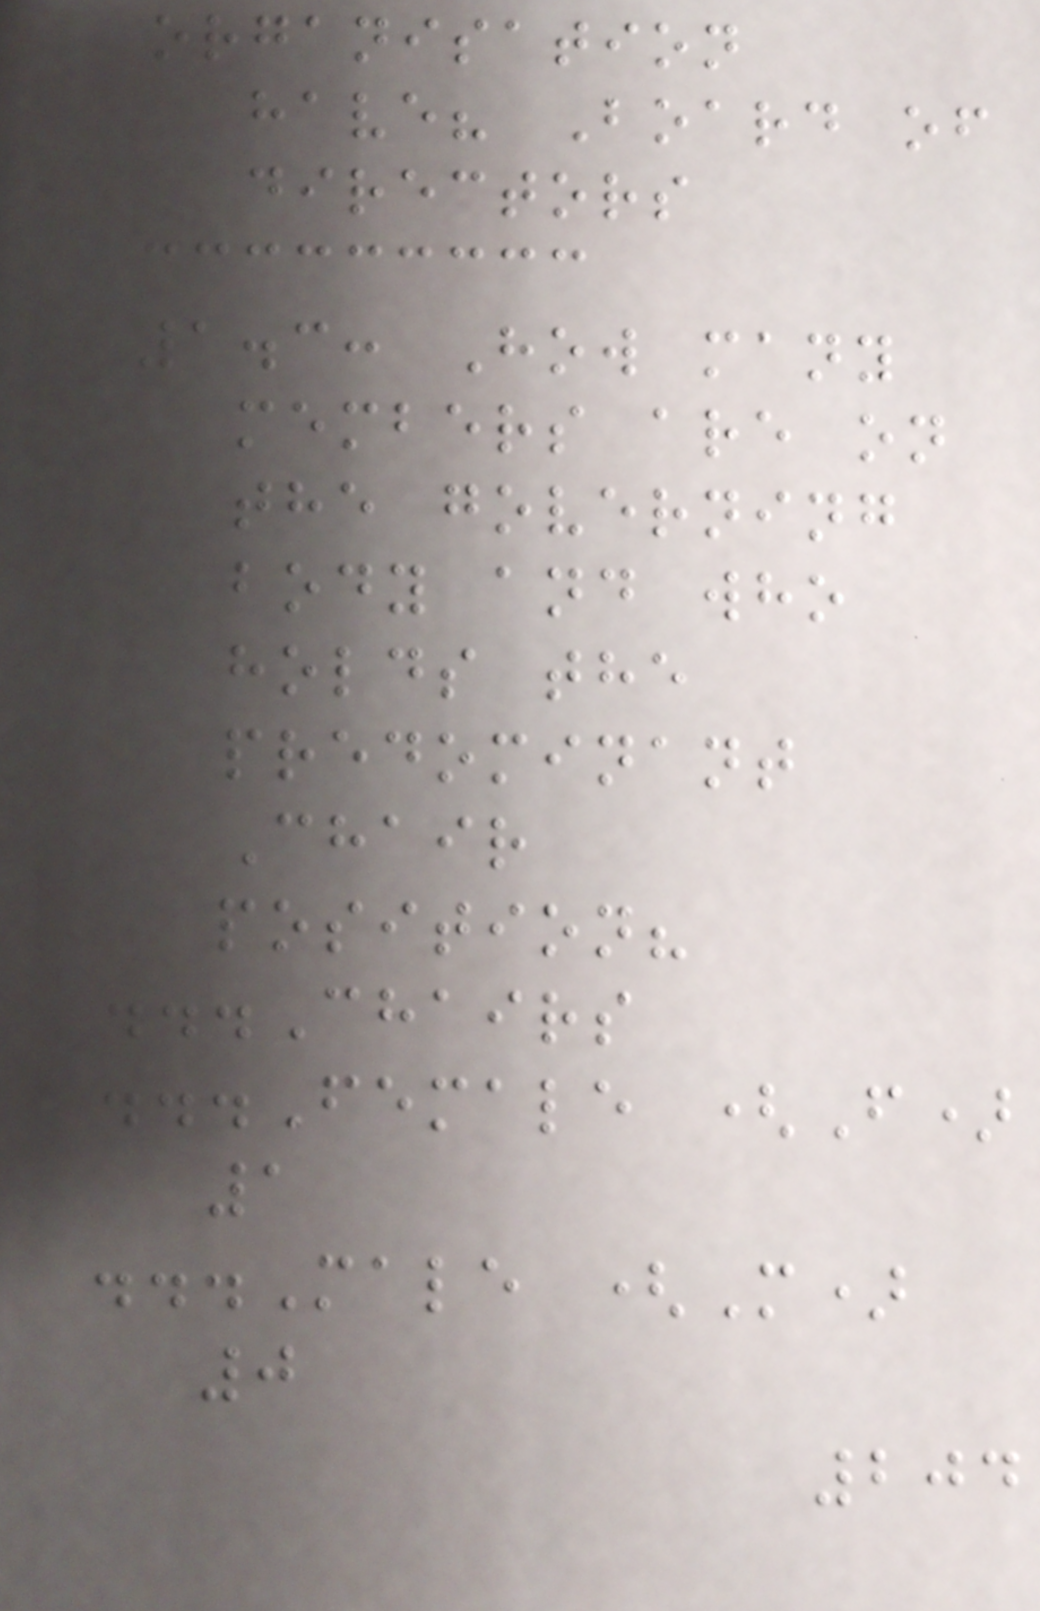organisation
have? Board of
directors
1.3: How many
members are on
the governing
body and who
holds the
predominant
Chair
position?
...Chairs
...Female (F)
1
...Male (M)
0
204
